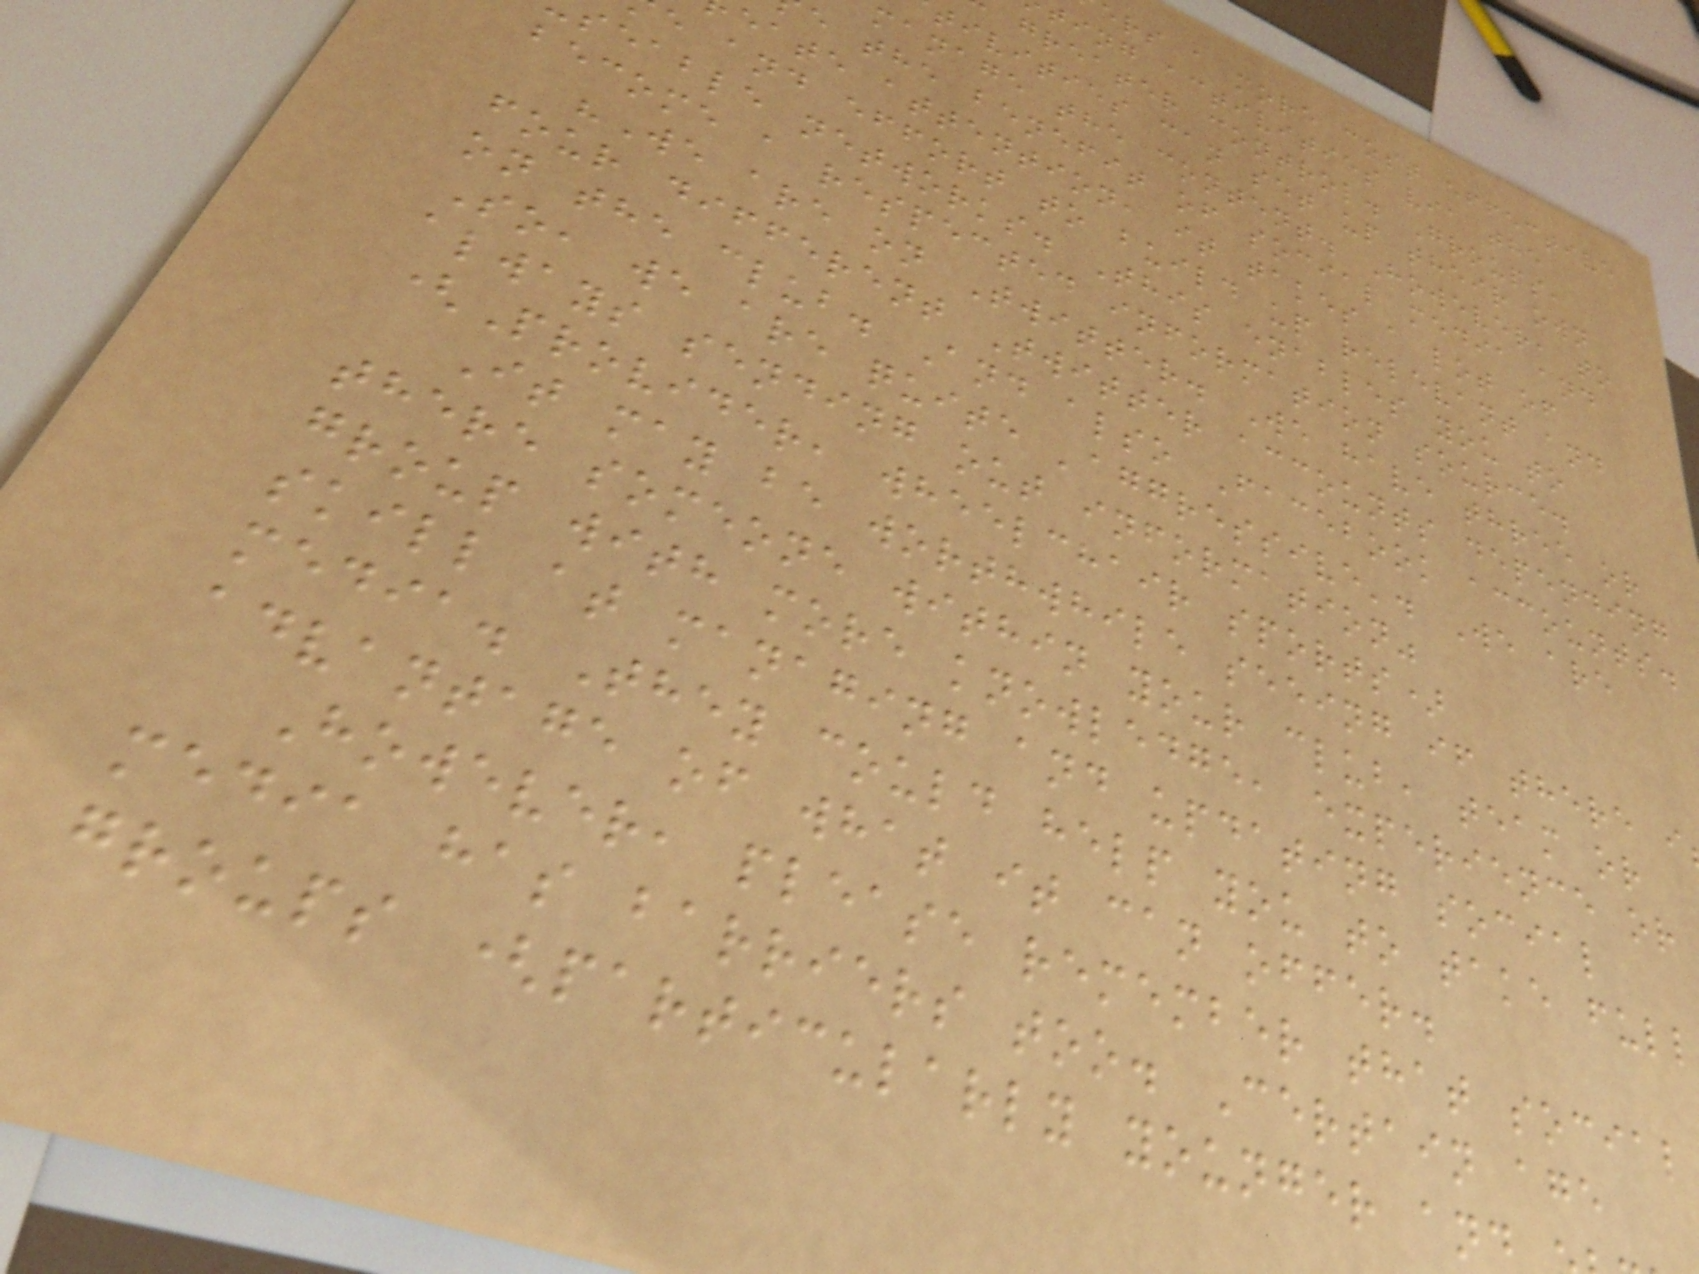ers a more cost effective
ting activities via the
greater control. Groups,
tivities can set up their own
manage the content. However, to
e the benefit of social media and
eate attention, it takes a lot of
e and effort to build up relevant and
seable networks. This enables you to
become a respected information source.
"We are on Twitter. We have three or
four different Twitter accounts depending
on the club. And also Facebook accounts.
So, we are quite 'aggressive'. We are
always sending out information"
(Provider, wheelchair sports)
It may be worthwhile seeing if there i
there someone within your club, team or
group with more knowledge, experience or
skill at managing and updating social
media. They could help you to take full
advantage of what it can offer.
However, please remember that social
media has barriers too. Certain age
groups (particularly younger and
